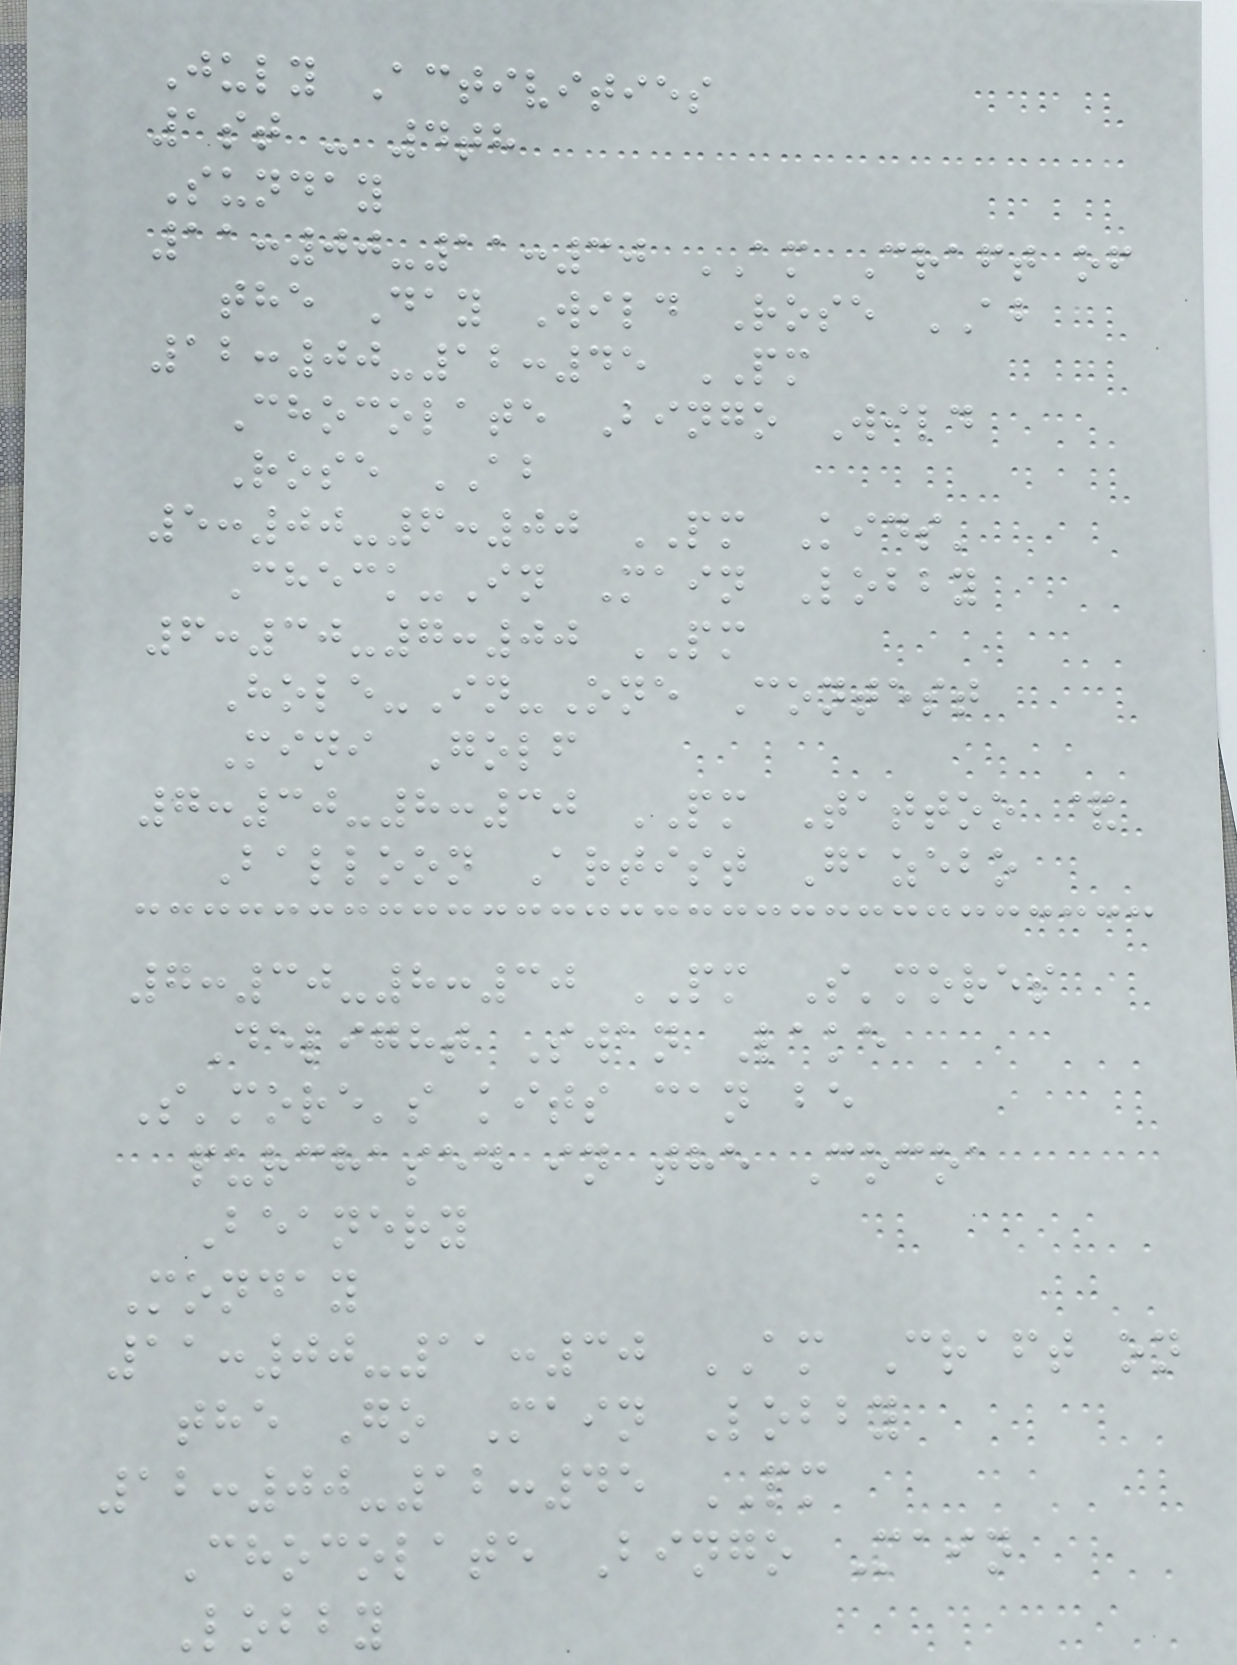July Activities
1st - 4th
Sunday
11:00-11:30 AM Craft of
the Day Wild Rose AB
12:00-12:45 PM
Chocolate Bingo Wild
Rose AB
5:00-6:00 PM Kids'
Check-In Main Lobby
6:30-7:00 PM
Hole-In-One Contest
Mini Golf
7:30-8:30 PM Tattoo &
Balloon Artist Gazebo
7:30-8:30 PM S'mores
Delight Swan Lake
S'more's kits can be
purchased in the Cocoa
Beanery
Monday
11:00-11:30 AM Craft on
the Go Main Lobby
12:00-12:45 PM
Chocolate Bingo Main
Lobby
